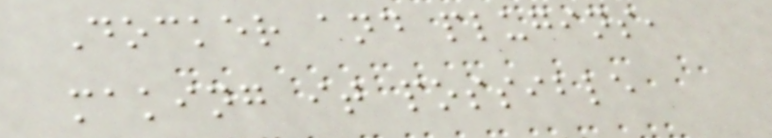Docker and plugins,
making it possible
